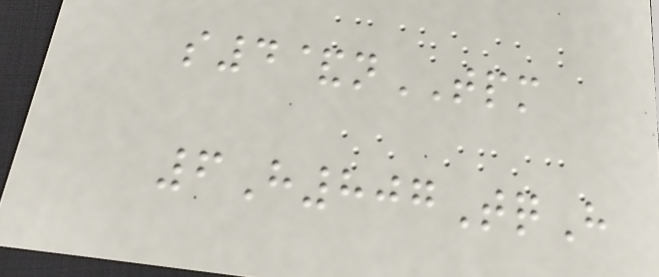s4&nTPM
6H807TqH
